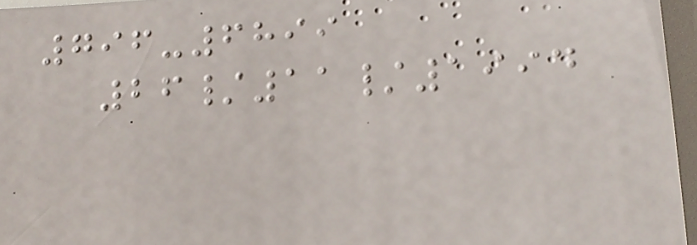796-6899
26/11/1994
